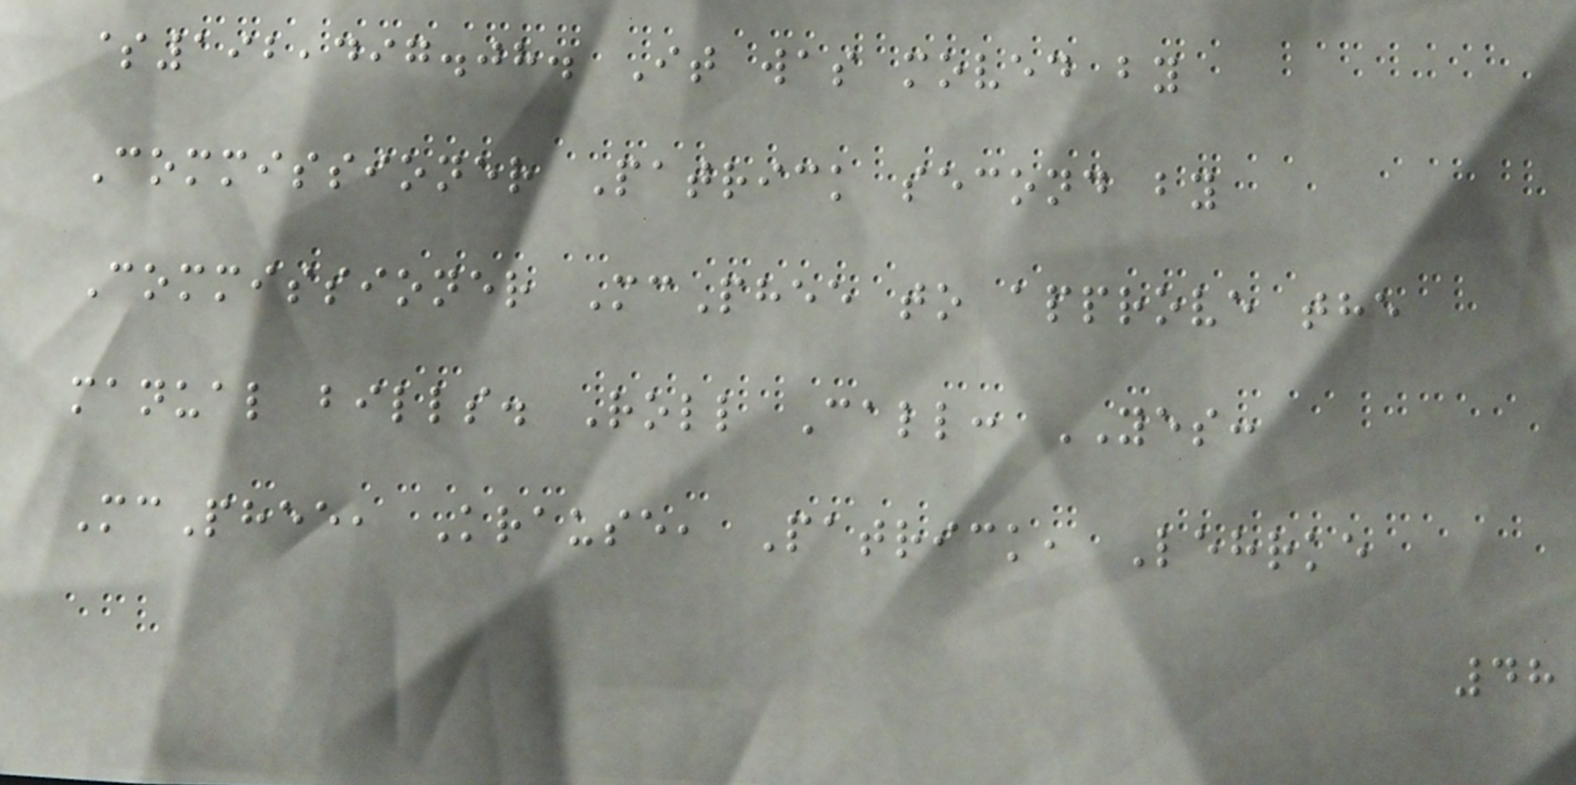$192,497.08. It was moved by
Commissioner Patrick second by
Commissioner McPhee to approve the
manual bills. Roll Call: YES:
McPhee, Krause, Patrick, Lehrke
48
